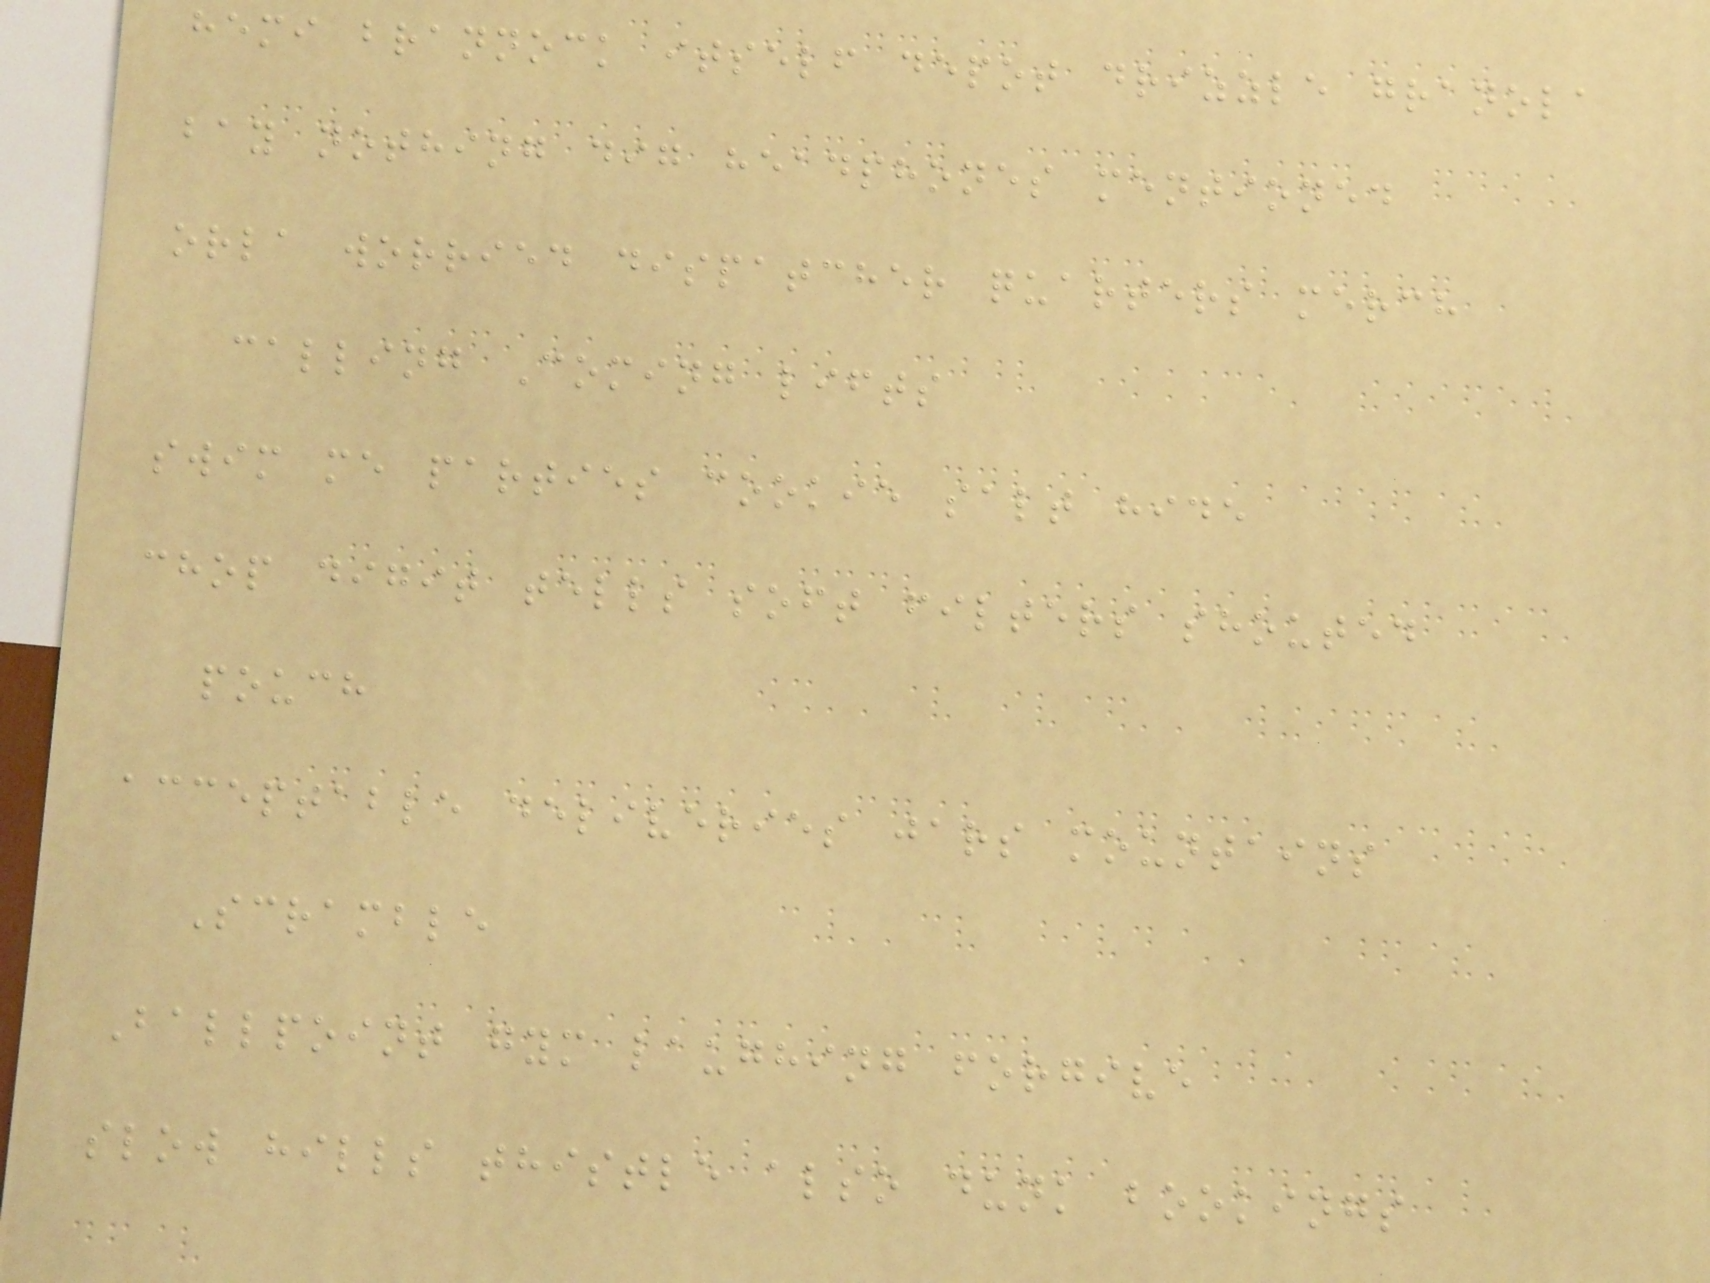hemi brannock itself depot drizzle granola
bay nothing dig headphones mentioned
orla worried dispatcher quarters merch
calling Coming lifts
swim me parties cookie salt hide
chop digit tells soft filters shouted
pouch
acceptable deliveries jars mountains
Scramble
Ballpoint gym laughing forgive
slow hills thistle also dunk bookings
